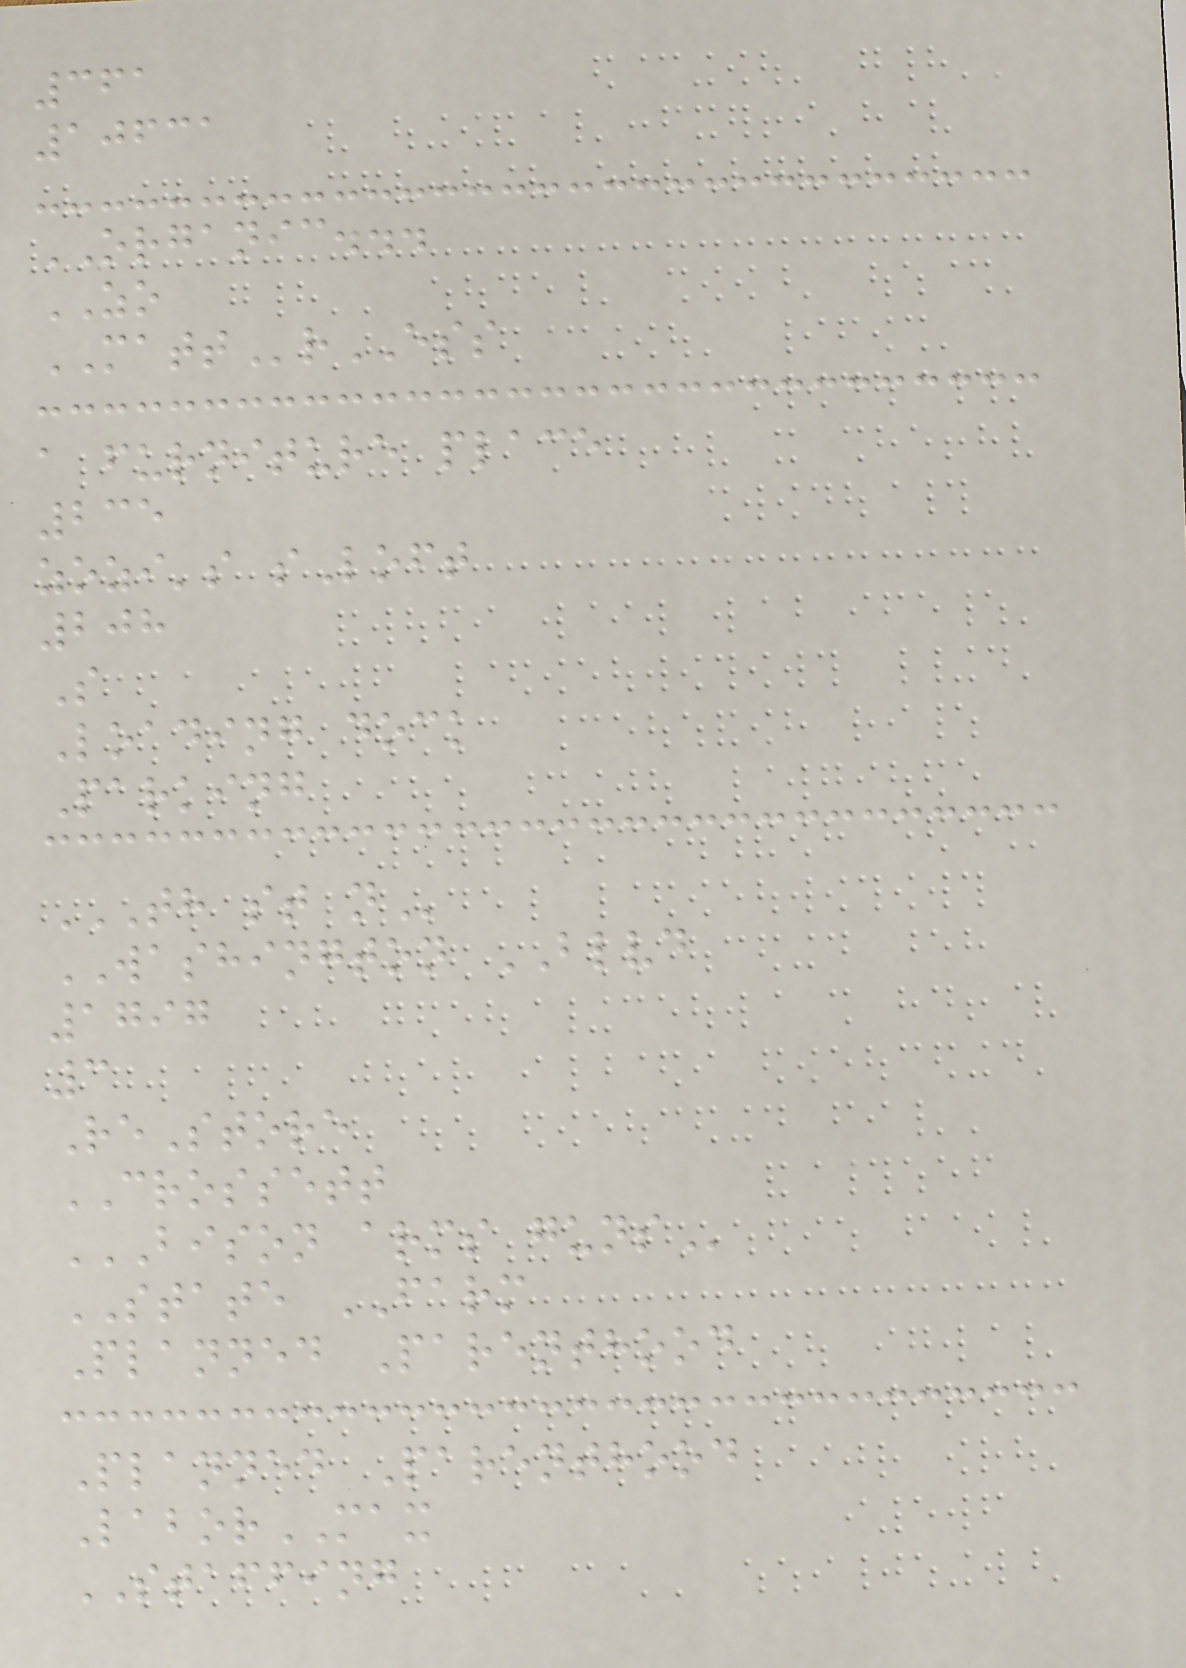361
10631
ORGANIC...
ZO
MATTrESS
a furniture place
235
zozi's sLoft
208
S
Loading dock
Parking
TH ST N
WASHINGTON BLVD
1797
3
ReStore
CROSSETT
BISON ARMS GUNS
STATE FARM
Planned Parenthood
Planned Parenthood
LaborMAX
STAFFING
